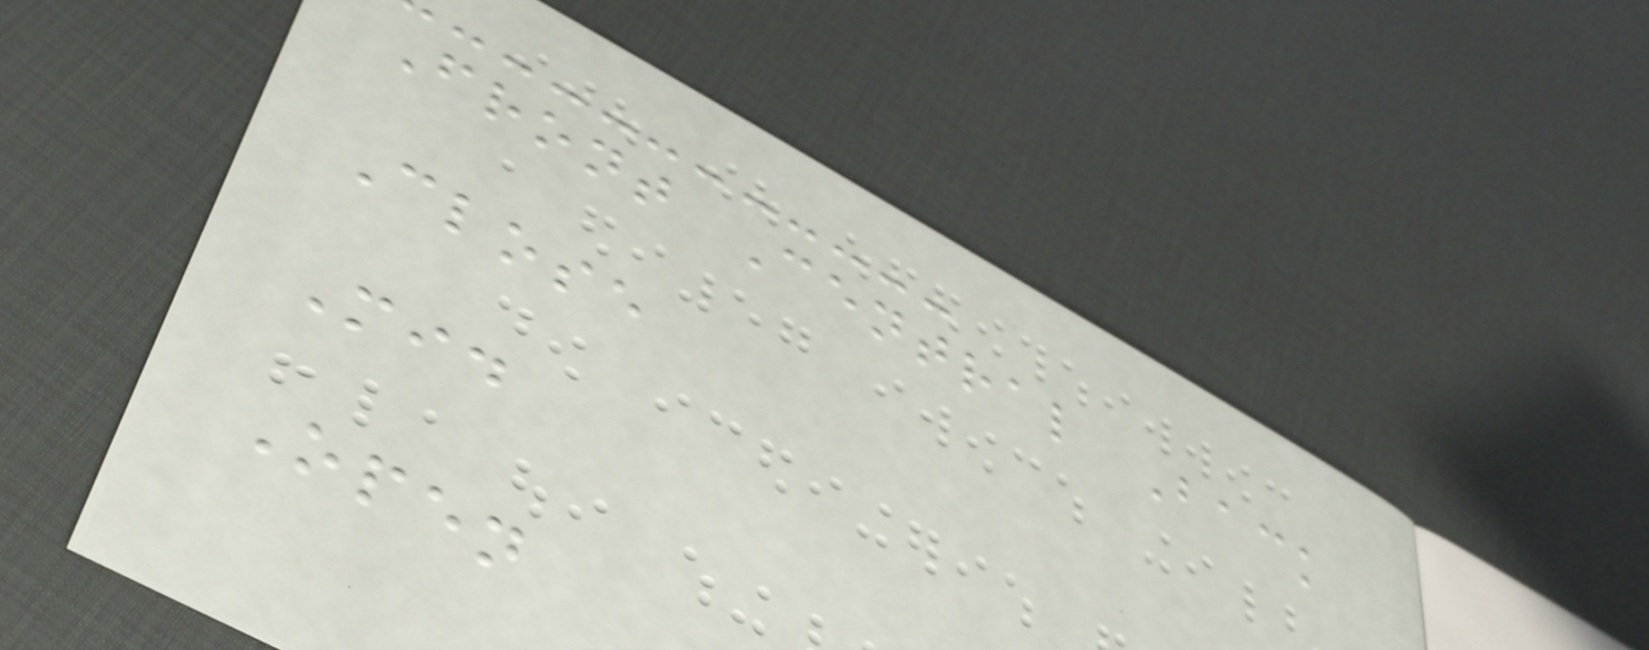Front Central Back
Close
Mid
Open
